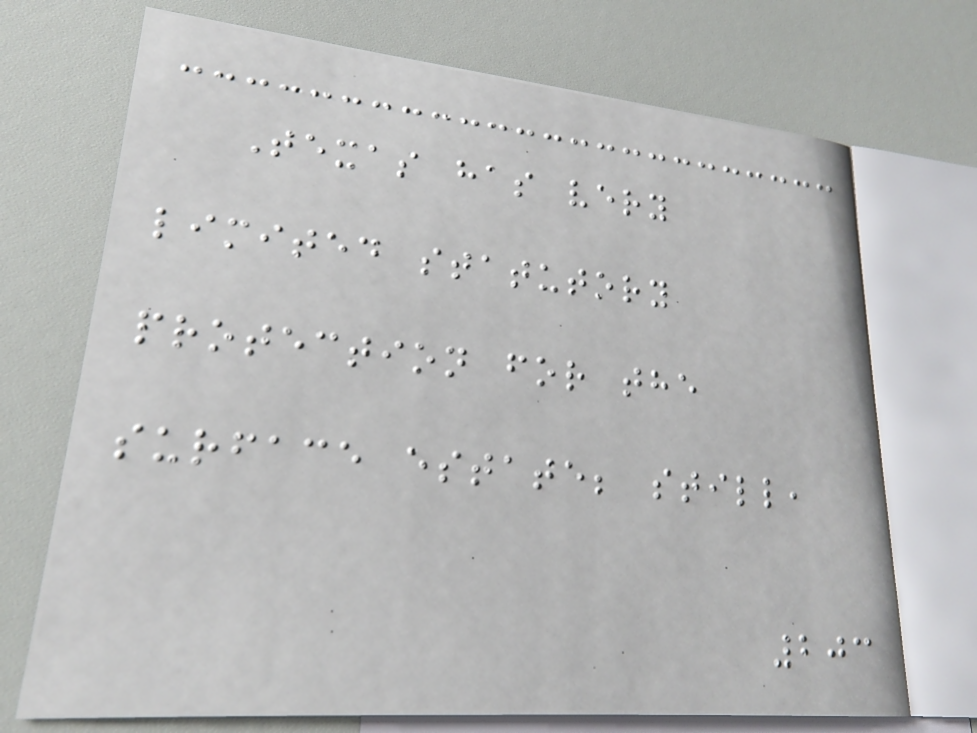Texas has very
limited statutory
protection for the
surface estate; still,
203
